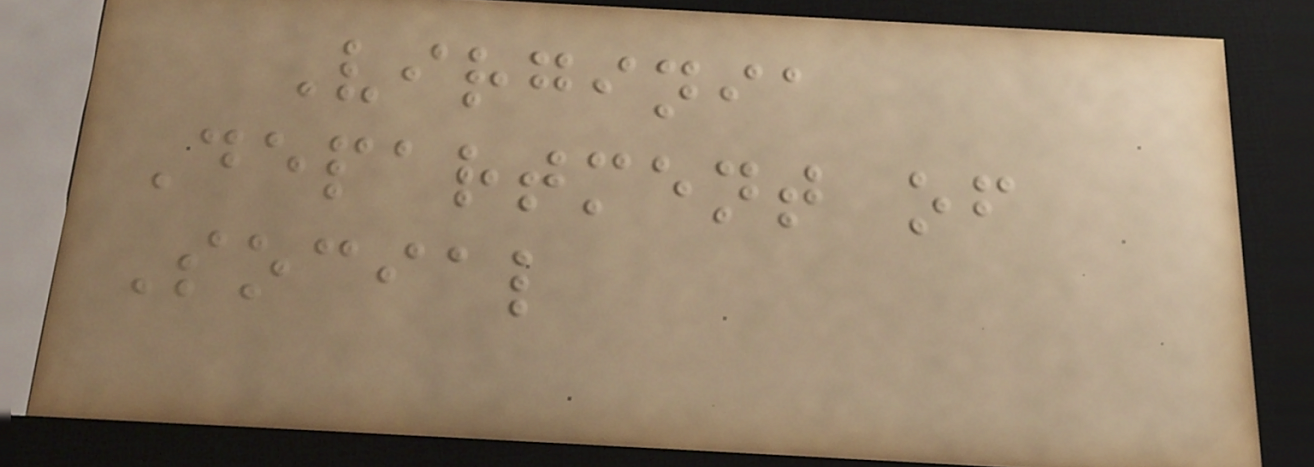Virginia
Department of
Social
